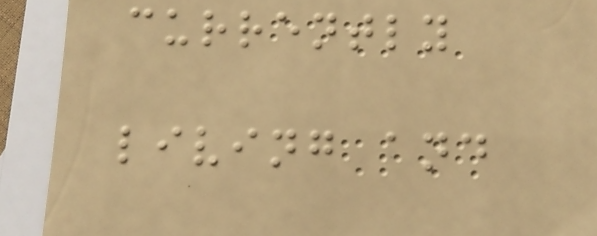currently
living and
